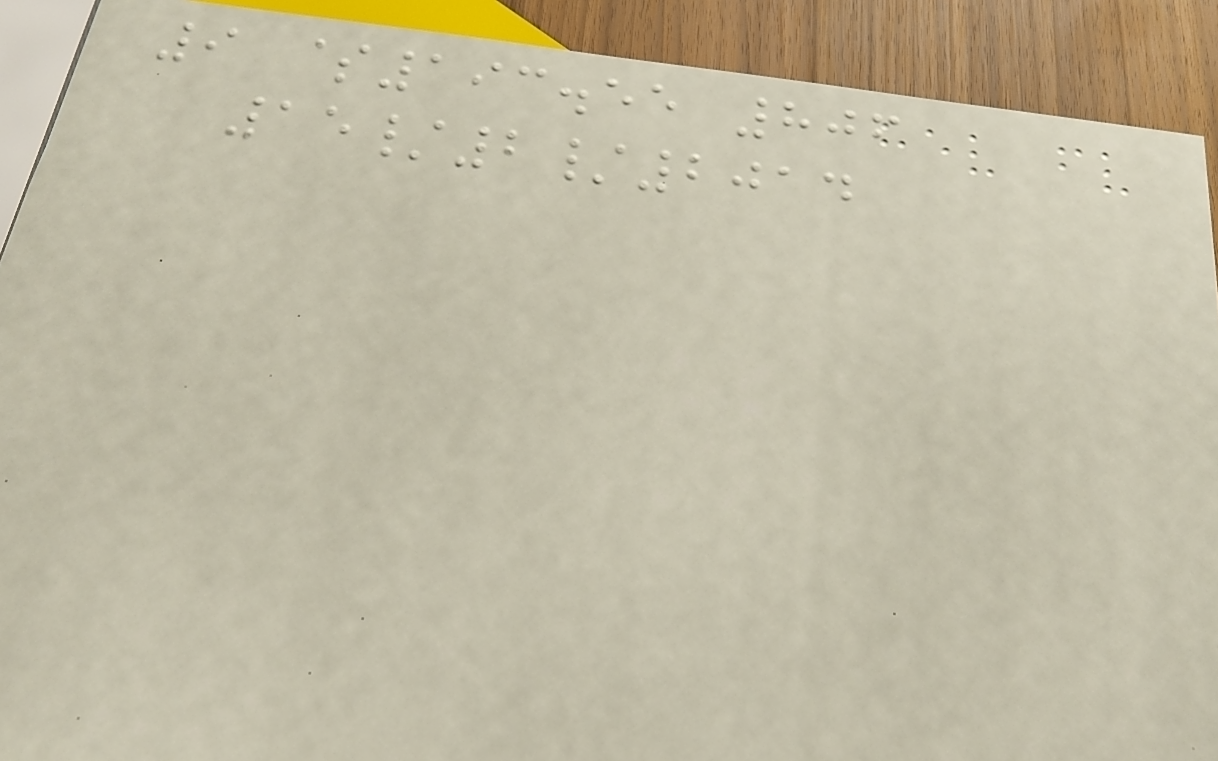9 $193.55 806
15/2/2014
